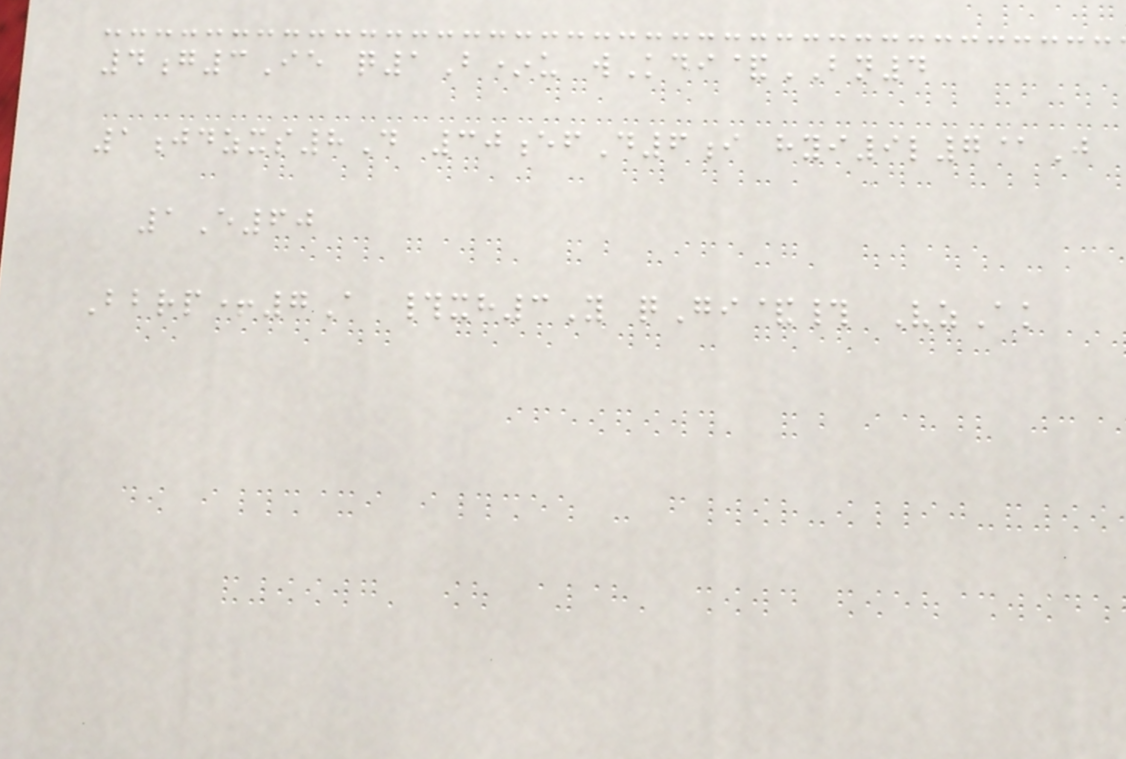4g3Ie q1B*u wKdi&BN4
1jdzxs8D 30efD6i hyi9l7@J
1E60
Bbrp+7A #xh3Y qGi&# VzAk
